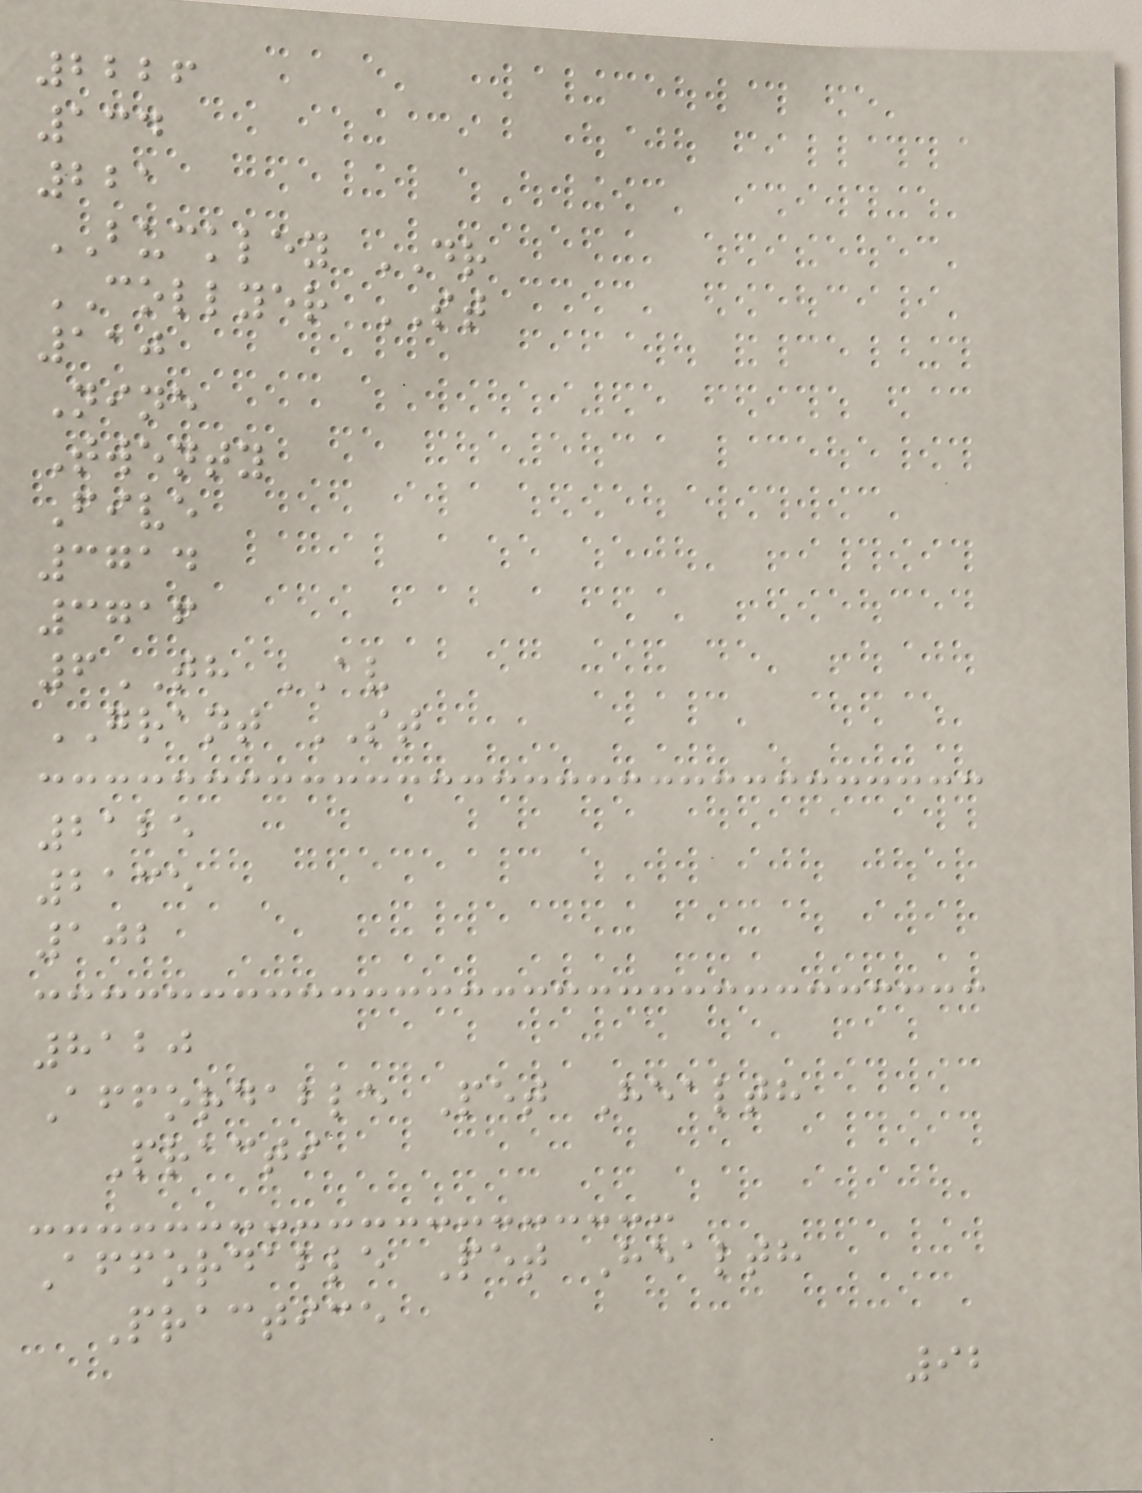2226
134
221
BUCKLEY DR
COLLYER ST
110
Nine
Twenty
Five
3714
3716
6TH AV
GRANT ST
2125
2135
102
8120
Affordable Pet Health
Practi
Affordable Pet Health
Practice
92
